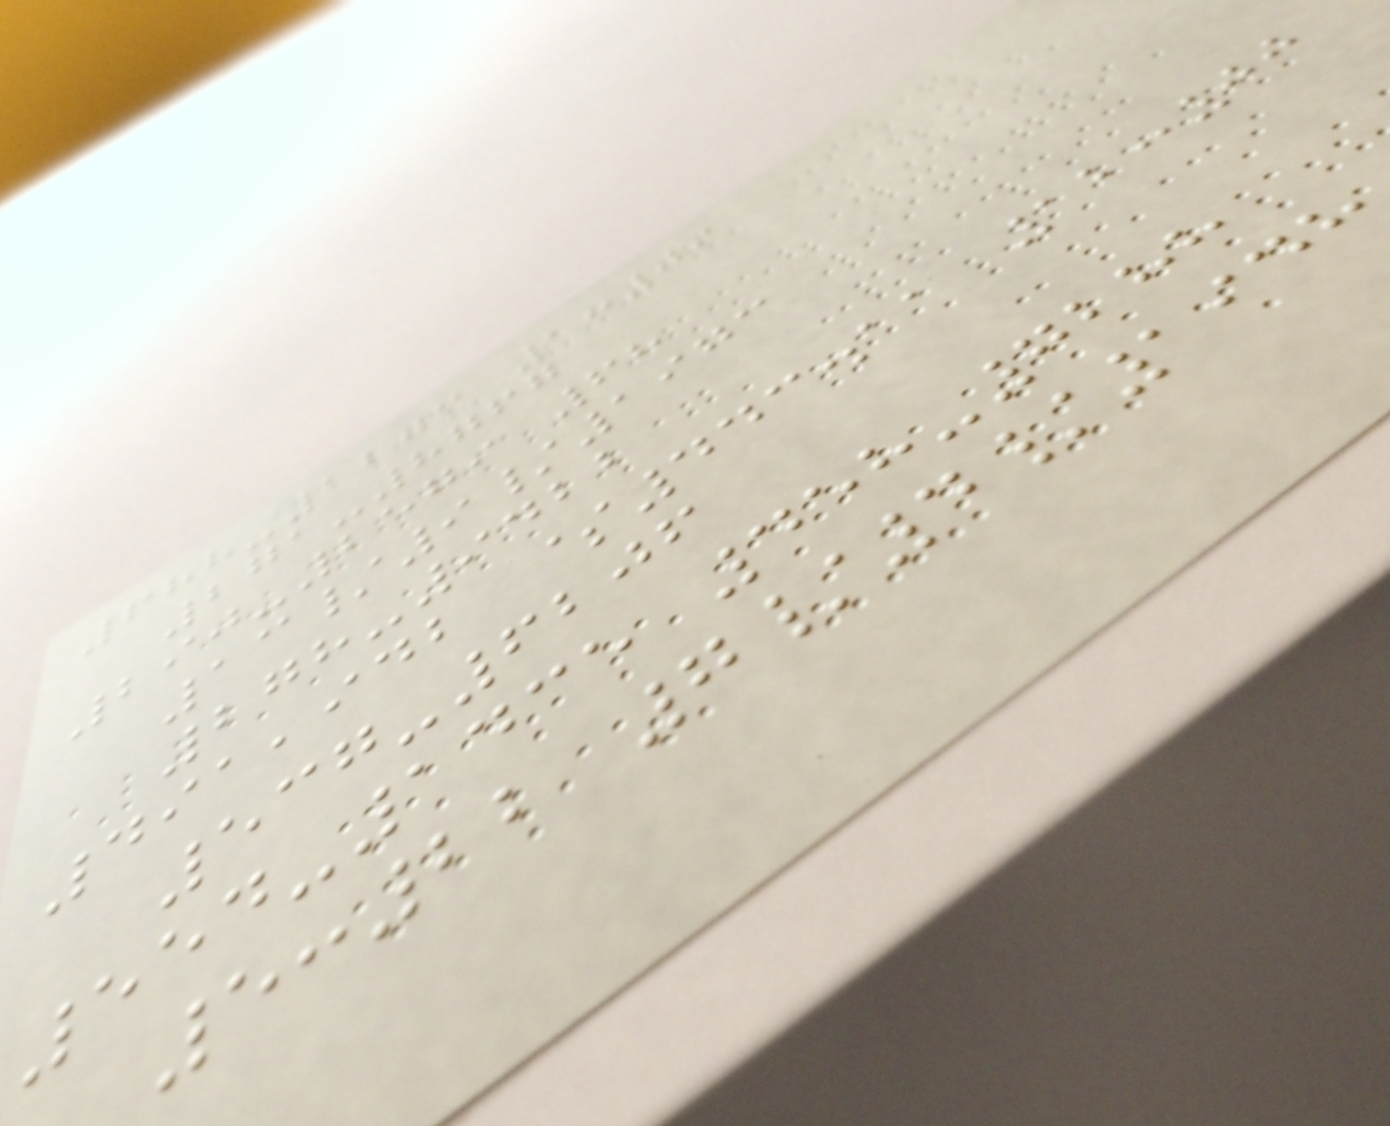688-1203 1:09
271-8767
290-2579 68
13/9/1973
278-9422
491,942 $443.11 12:00
537-6206
554-1435 458-7288
5:22 7/4/1948
